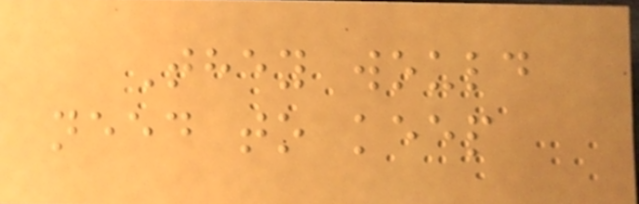They would
need to keep
